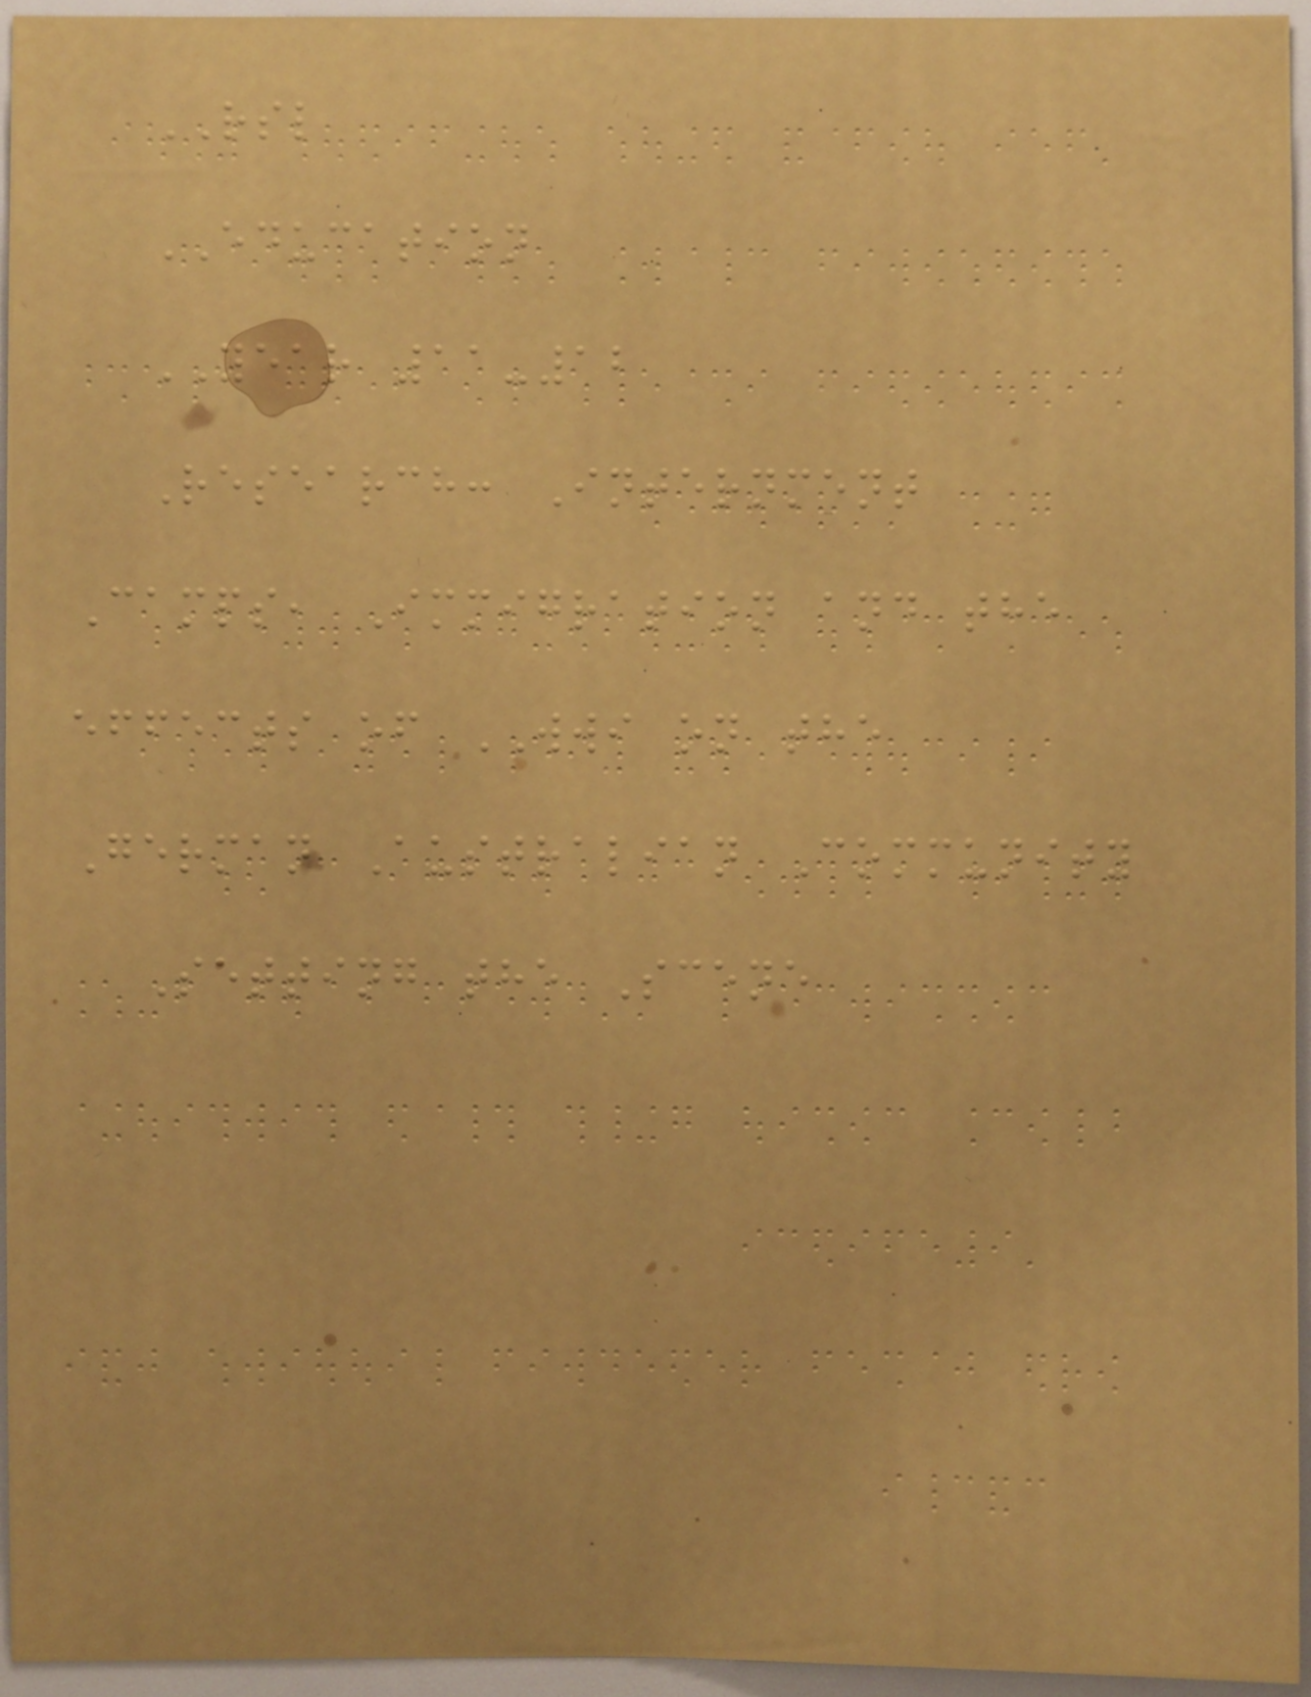RSL
EDUCATION
YEAR 11-12
Research: Internment
Camps, Immigration and the
effects of WWI on the
German Australian Community
Setting the Scene
